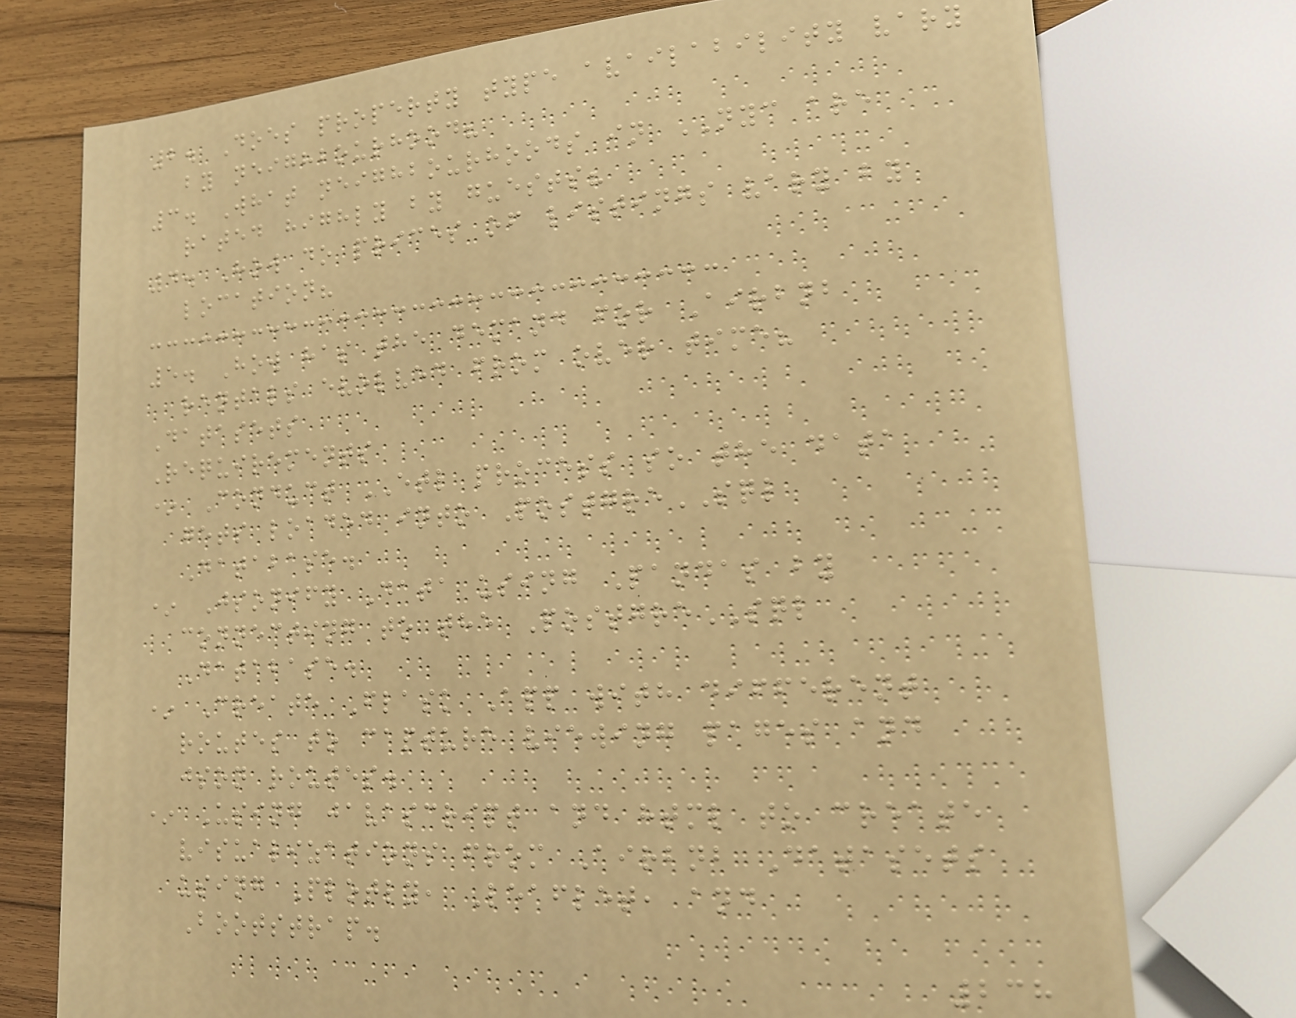2. Does property type availability vary
by neighbourhood?
3. What neighbourhoods in NYC are
rated highly by guests?
4. How do prices of listings vary by
location?
5. How has the demand for Airbnb
rentals evolved from over time?
Datasets
Requirements
* Conduct ETL process so the data
gets loaded into PostgreSQL
Database.
* Jsonify Data using Pandas by
connecting to the PostgreSQL
Database.
* Create Flask App with different
routes to capture viewing pages and
json routes.
* Using javascript and html to create
visualizations from Airbnb Datasets
using Plotly, Leaflet, and
Bootstrap.
238
